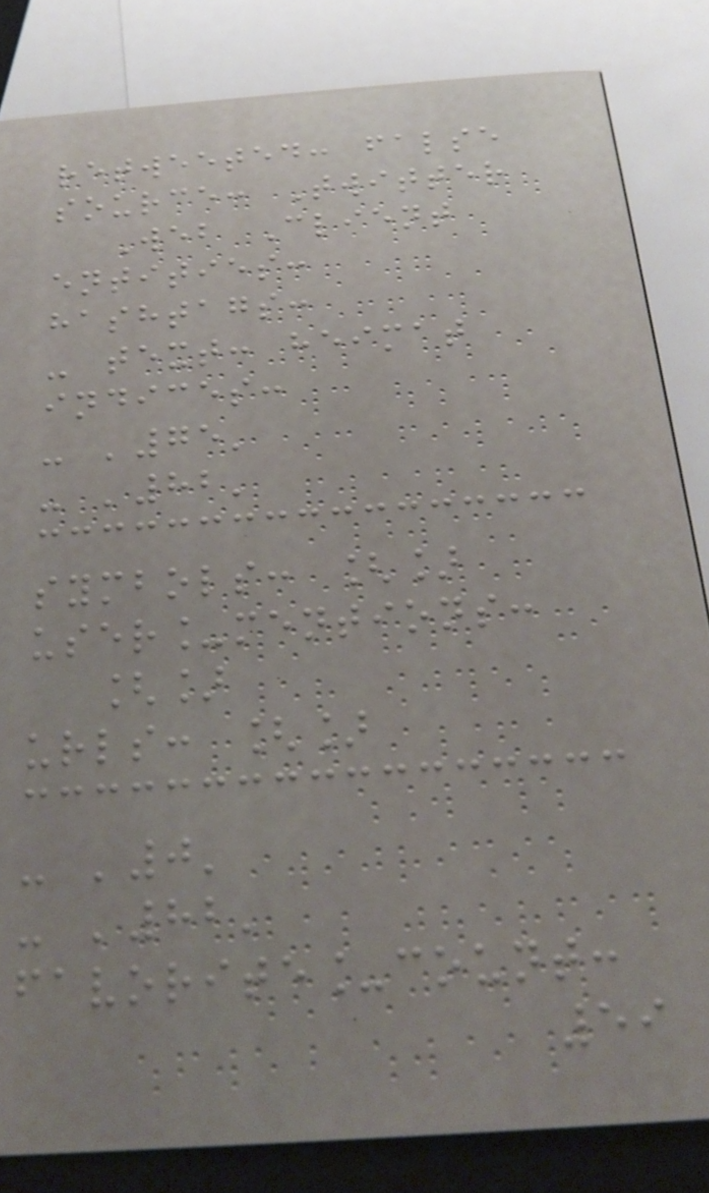retweeted: false
source: Twitter
Web Client
entities:
hashtags:
- text: heimat
indices:
- '75'
- '82'
symbols: []
user_mentions:
[]
urls: []
- '0'
- '82'
favorite_count:
59
